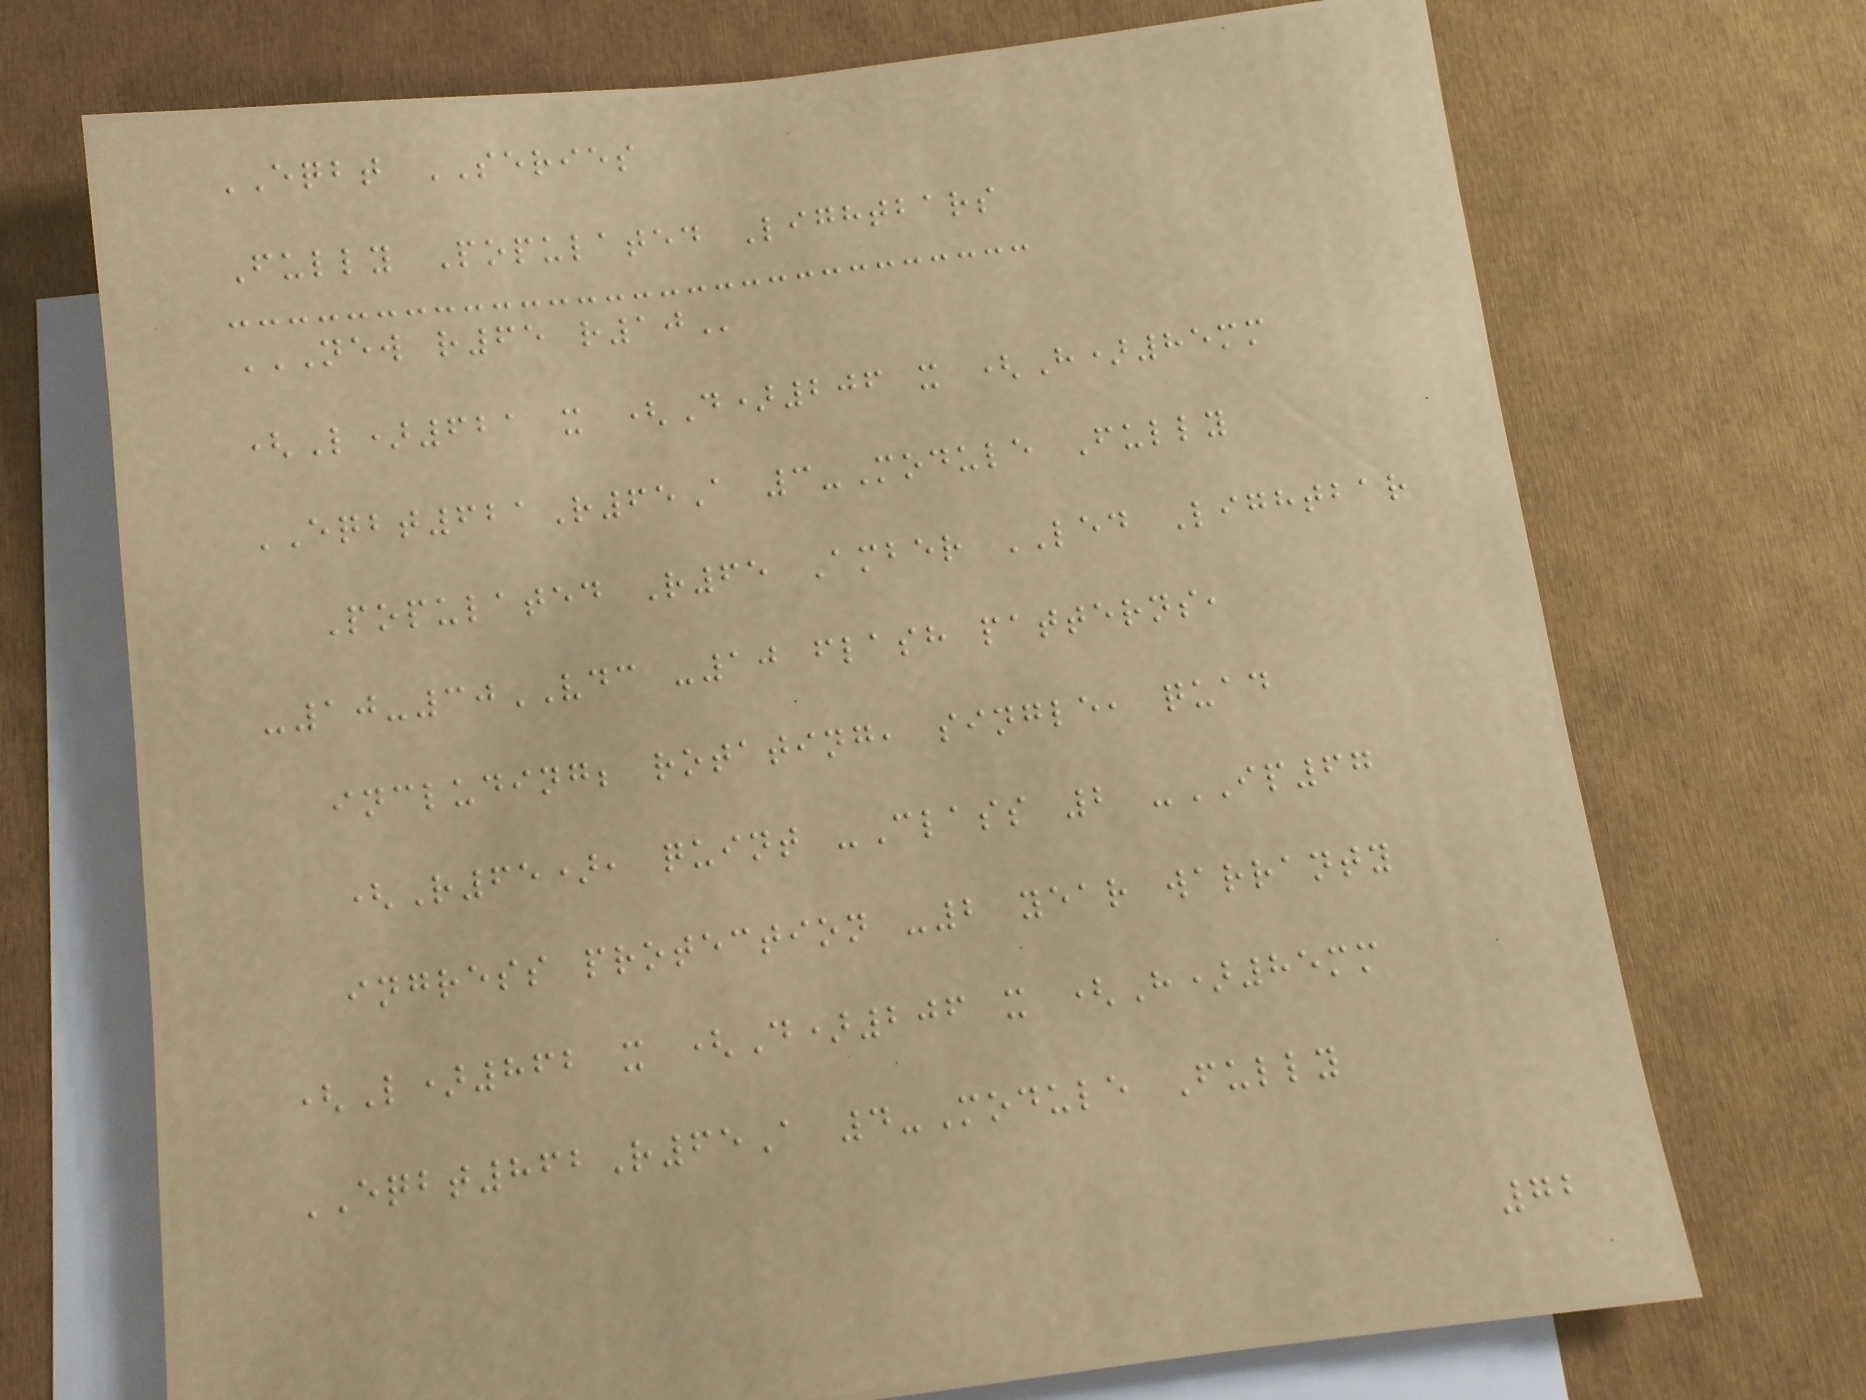EQBT SERIES
Fully Populated Lightbars
NEW R65 R10
(L)621 x (D)206 x (H)85mm
EQBT621R65A 3-Module Fully
Populated R65 Amber LED Lightbar
-10-30VDC -10 flash patterns,
including; rotating, single, quad
(R65), quint -Class 2 -IP67
ingress protection -2 year warranty
(L)862 x (D)206 x (H)85mm
EQBT862R65A 4-Module Fully
72
